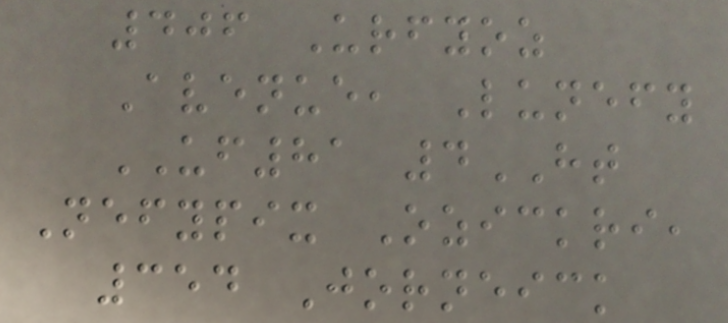406 Urfyoz
Avenue, Lunefy
UF81 4HT
Nefypix Ozickri,
354 Jorneick
